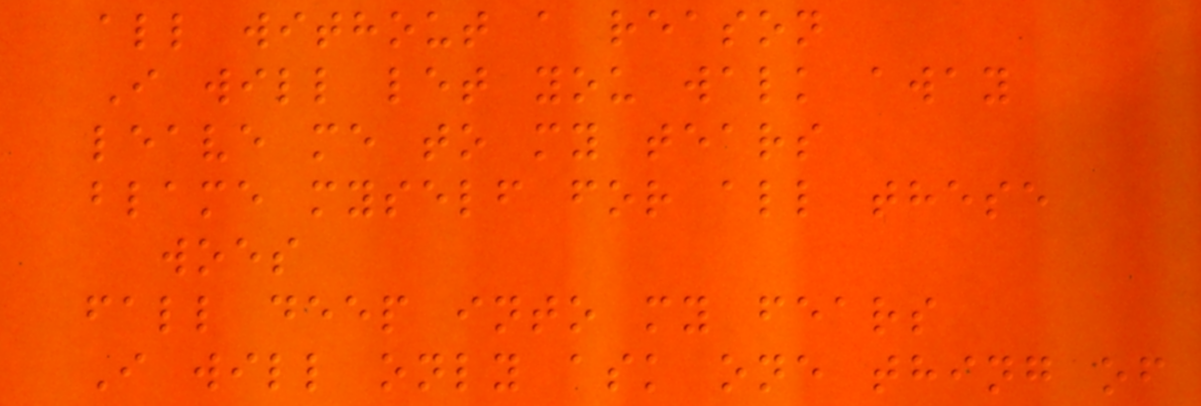all without a reason
I will let you walk away
leave me to my tears
blame myself for all these
woes
fall deep into my fears
I will only ask one thing of
